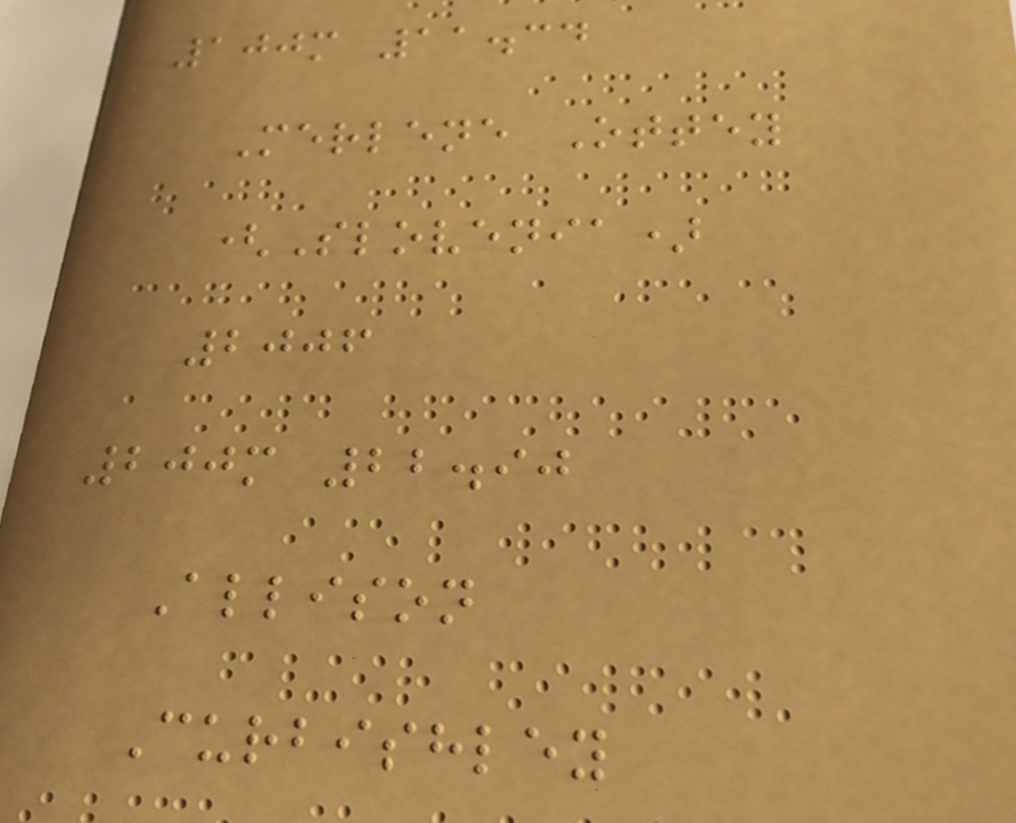100m 11.34
Merlene Ottey
(Slovenia)
2006
200m 22.90
Allison
Curbishley
